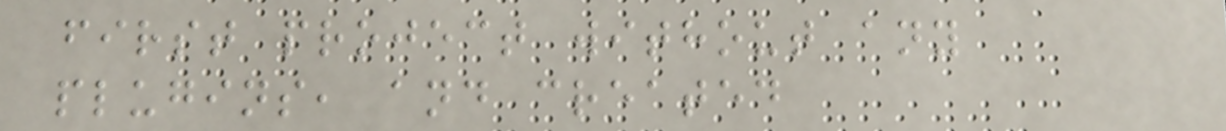first project without any
plugins, and created
